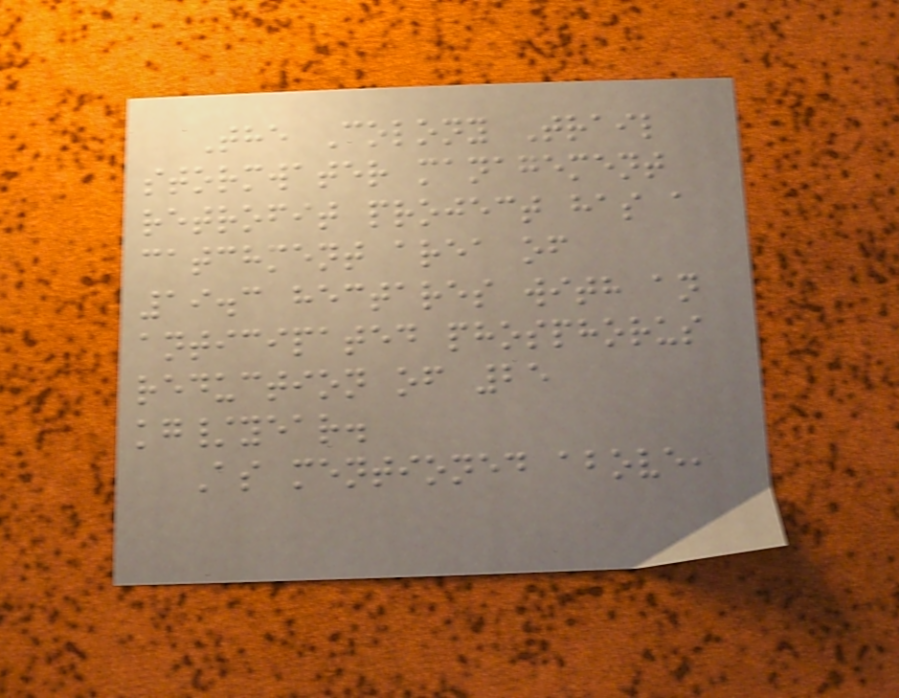The Colony Trail
stormwater management
retrofit project has a
catchment area of
19.3 hectares with an
anticipated phosphorus
reduction of 25
kg/year.
As mentioned above,
